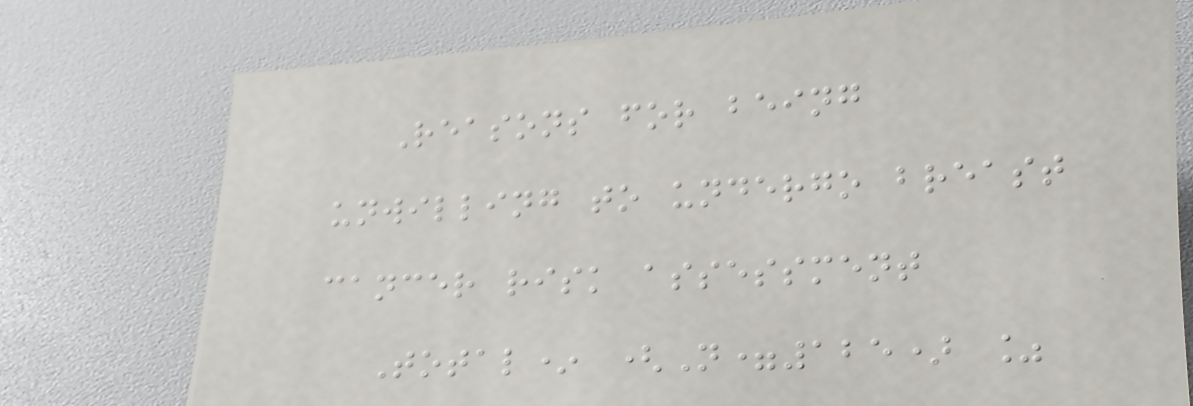Reasons for being
unwilling to undergo breast
cancer risk assessment
Total* (N=125) %
